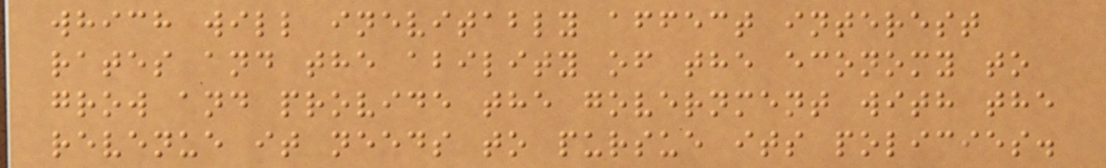which will inevitably affect interest
rates and the ability of the economy to
grow and provide the government with the
revenue it needs to pursue its policies.
